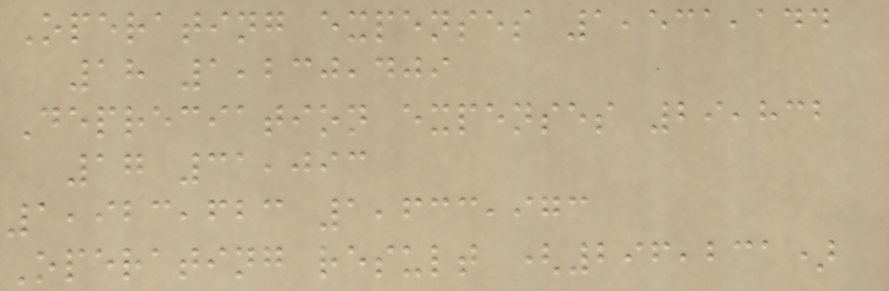Operating expenses 1,531,144
18 1,230,409
Depreciation expenses 29,832
17 31,093
1,923,623 1,633,973
Operating result (296,231)
